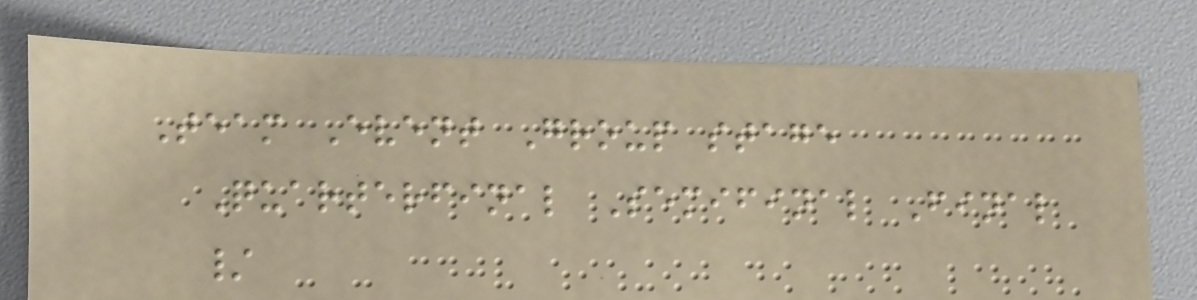Team Event Group stage
Quarterfinal Semifinal Final
/
